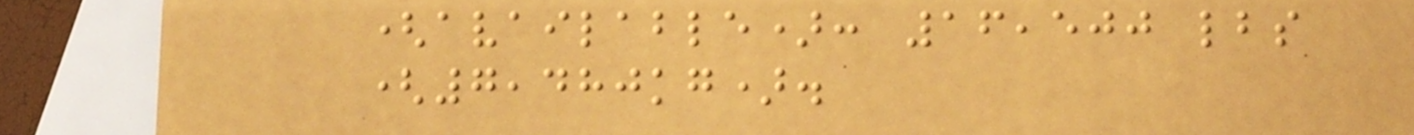(available): 16,500 lbs
(7,480kg).
